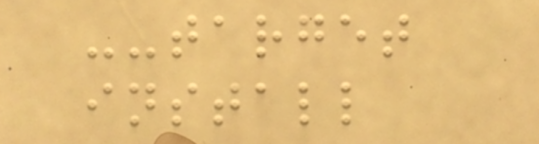--target
install
